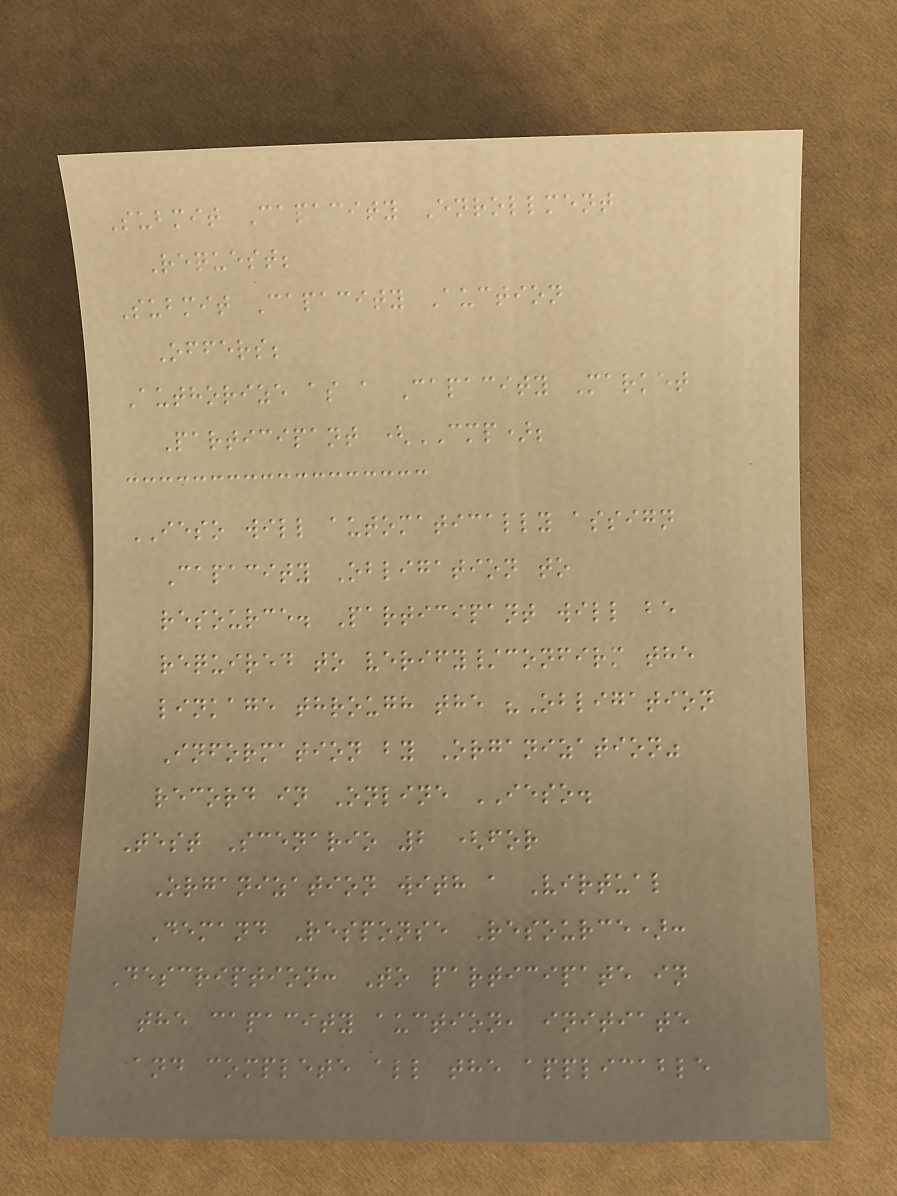Submit Capacity Enrollment
Request;
Submit Capacity Auction
Offers;
Authorize as a Capacity Market
Participant (CMP);
IESO will automatically assign
Capacity Obligation to
resource. Participant will be
required to verify/confirm the
linkage through the "Obligation
Information by Organization"
record in Online IESO.
Test Scenario 2 (for
Organization with a Virtual
Demand Response Resource):
Description: To participate in
the capacity auction, initiate
and complete all the applicable
